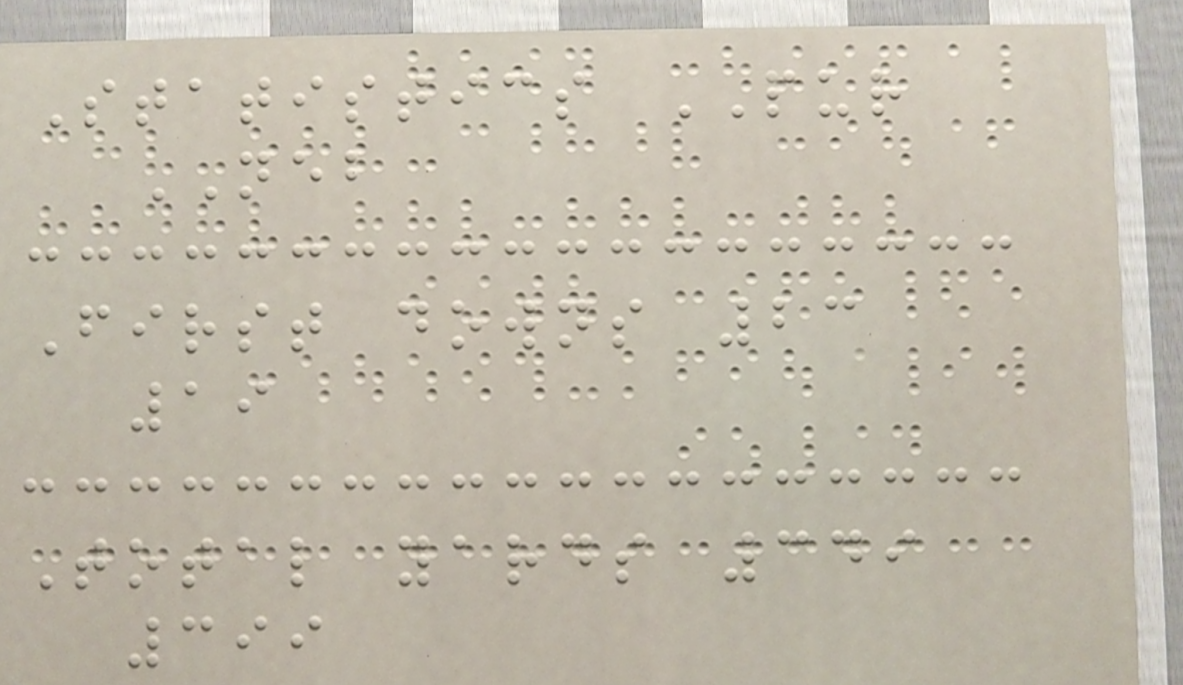Statistics PUR
NEB
First downs 23
19
Total yards 349
399
